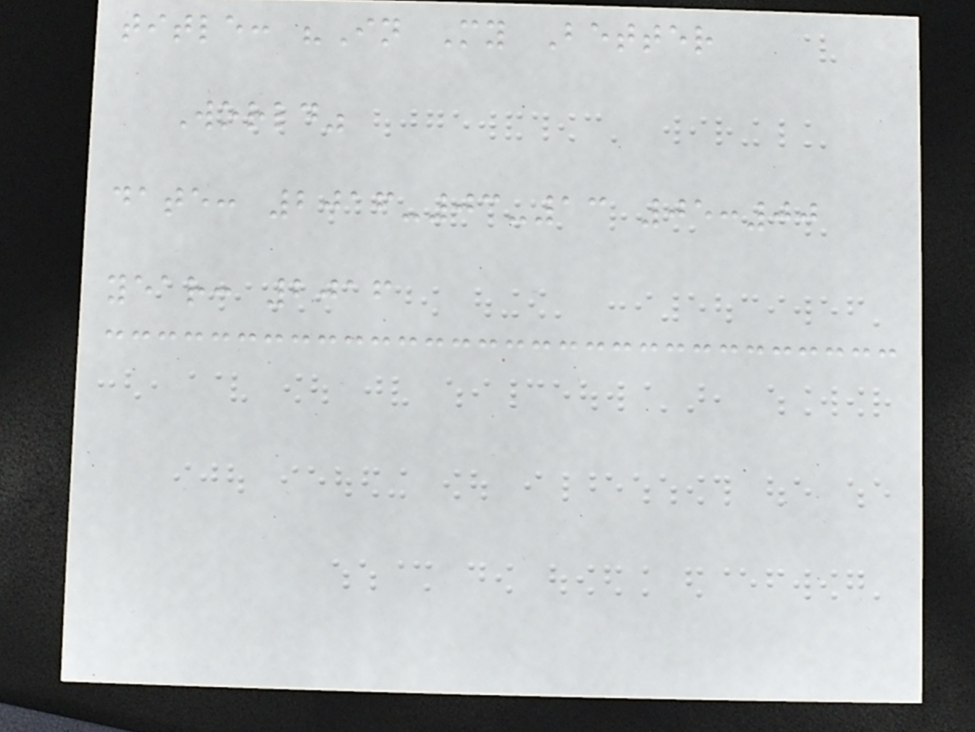title: "In My Better
World"
date: 2016-03-13 05:00
year: 2016
